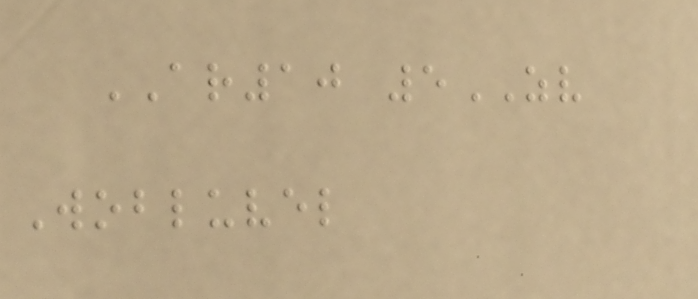AR10 5ZV
Wobluvel
